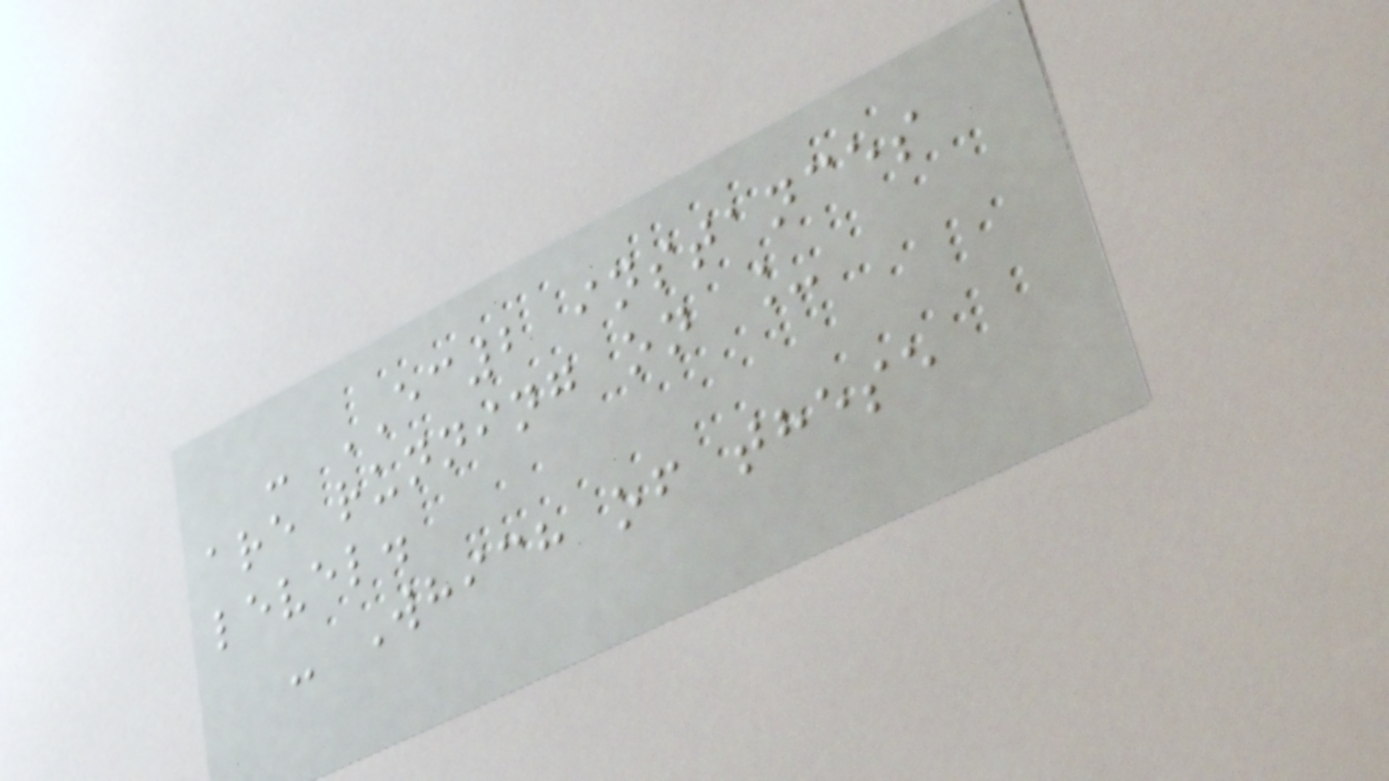- EC2 instances
are running on _
level.
- Which of these
